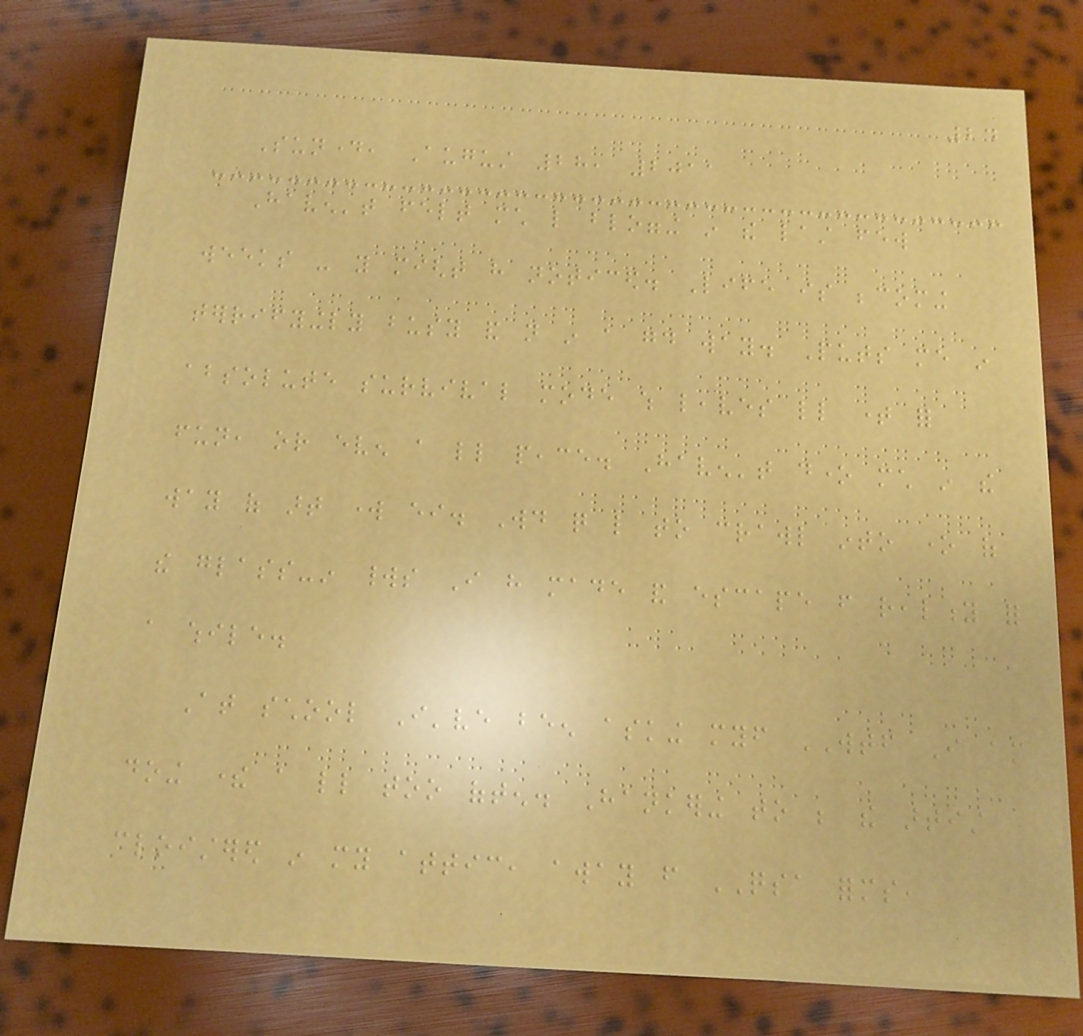24
Sunday, August 28, 2011
Haven't felt much like blogging in the last few
weeks - you might have noticed. Life is becoming
terrifyingly busy and not in a good way. Puts me in
absolute survival mode which leaves little time for
fun, or even a little peace. Haven't done much in the
way of art work either. Would quite like to crawl into one of
the glass-in worlds I have made and escape from reality for
a while.
At school I've been asking myself WTF I am
doing there a little too often. Hankering to be the artist
cloistered in my attic, away from QSA forms,
